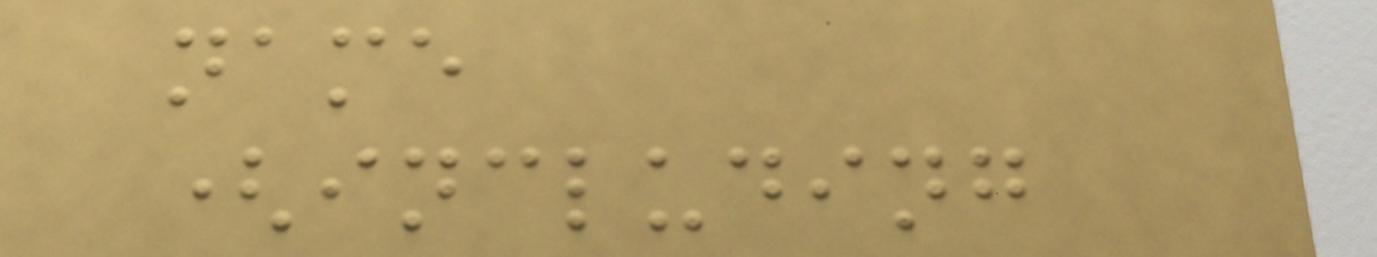name
(including
